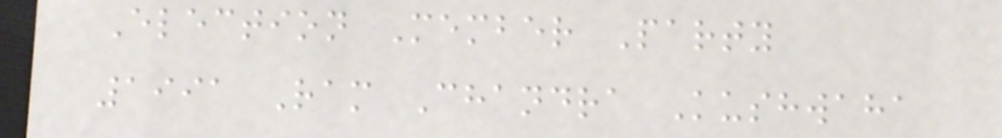Election Member Party
1991 Ram Chandra Kushwaha
